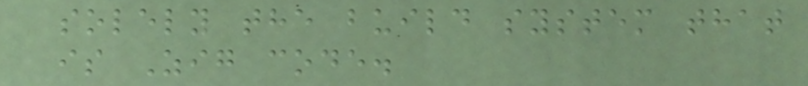solely the build system that
is Zig code.
